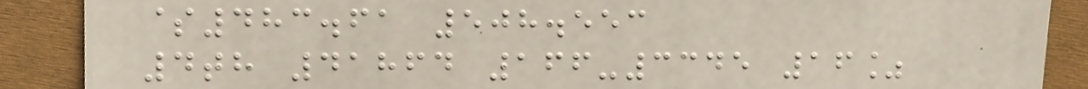$483.61 508.553
4th 41864 166-3345 16%
